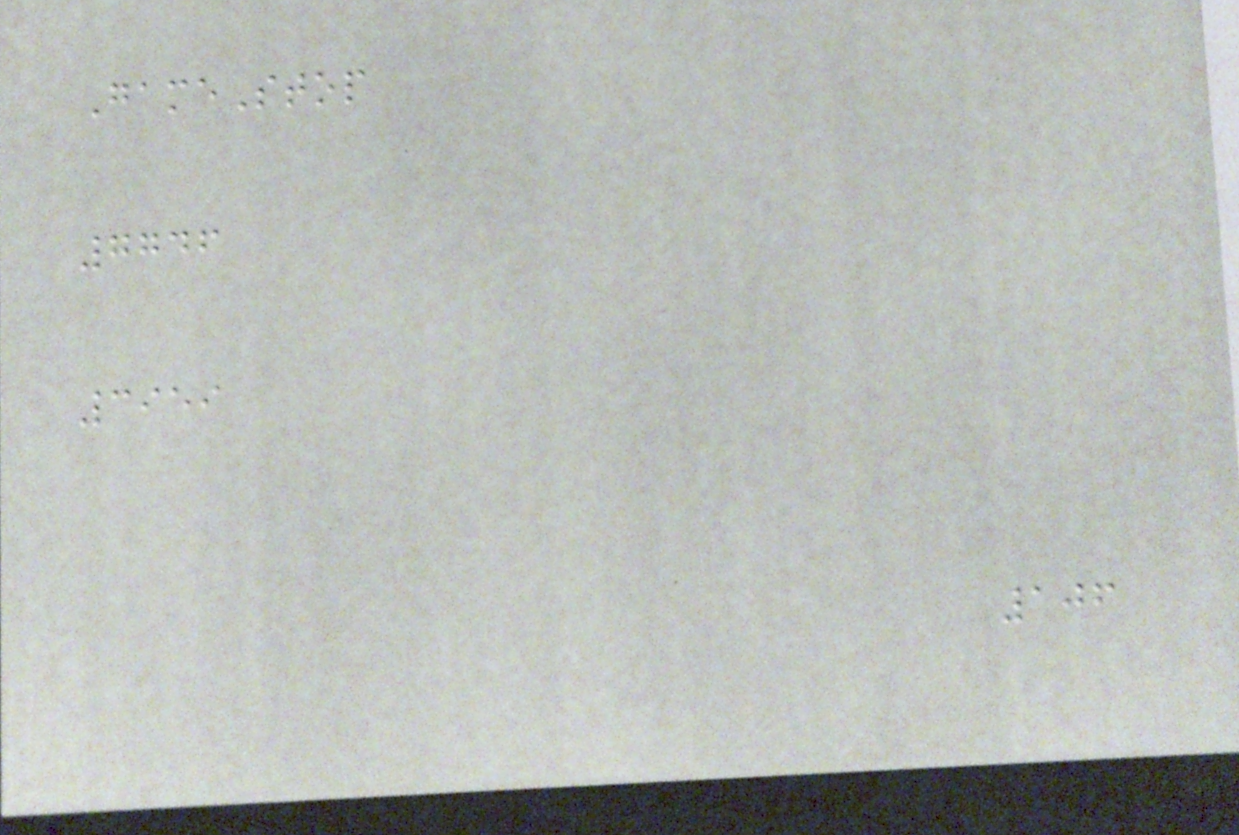GameStop
7746
3959
106
